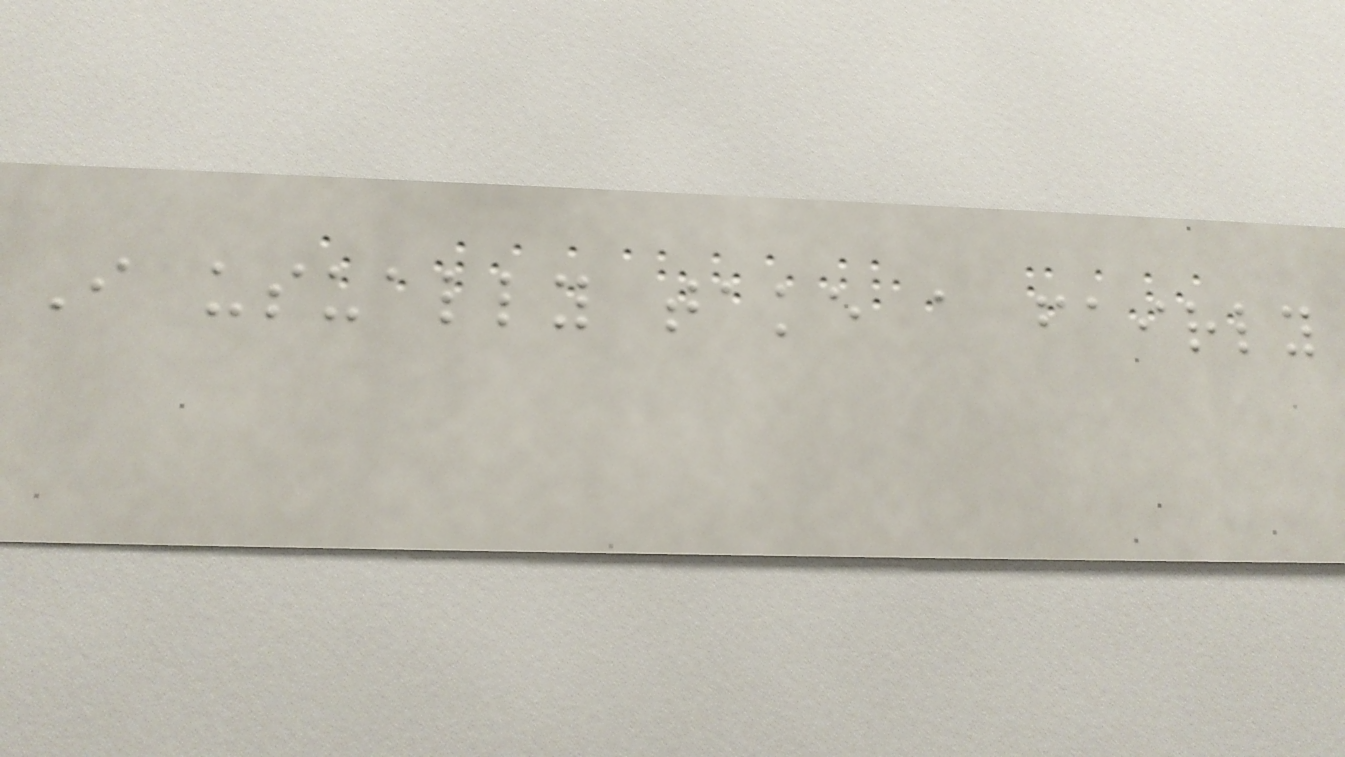I usually take a fairly
